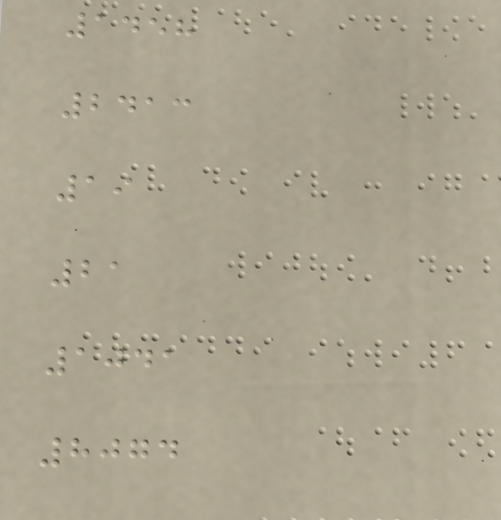1458
2413
19
21
1041
8074
